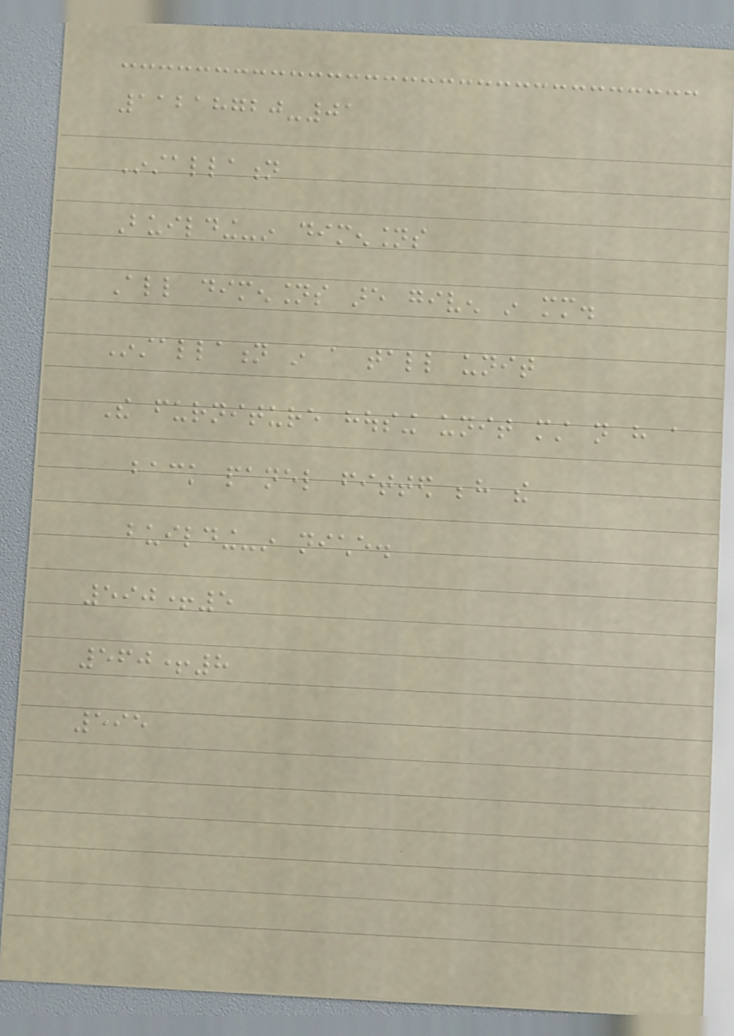11218720-01
Installation
Building-in dimensions
All dimensions are given in mm.
Installation in a tall unit
The furniture housing unit must not have a
back panel fitted behind the
building-in niche.
590+5
560+8
595
